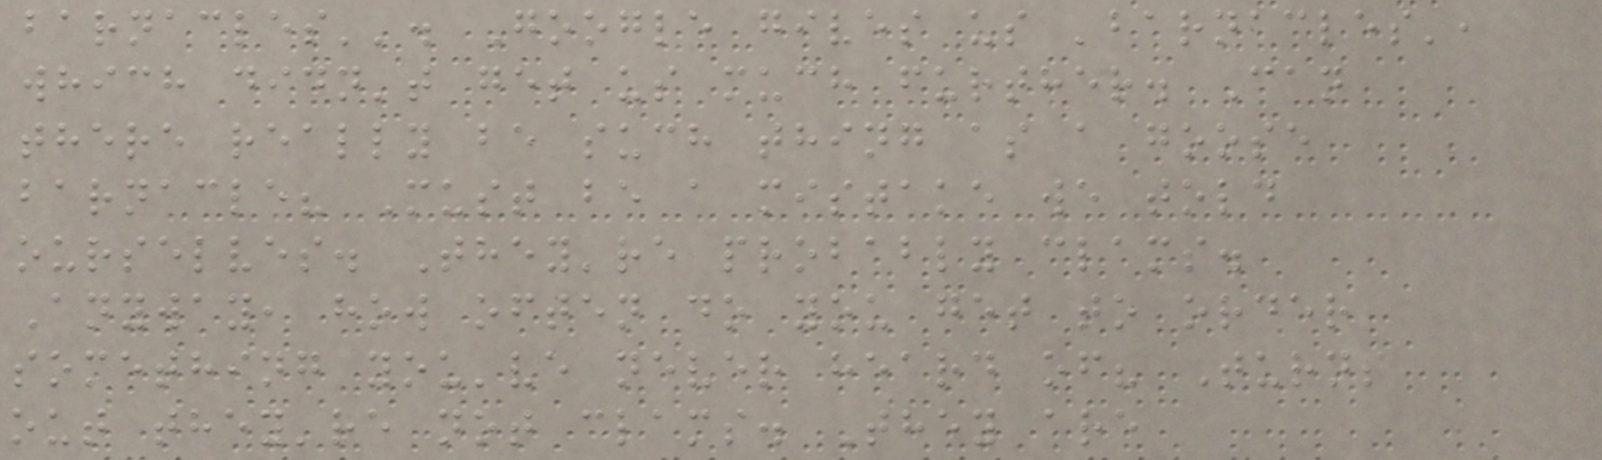barnacles''. Google gives us 'barnacles',
which didn't get us much further. Can
there really be such thing as a goose
barnacle? Must be a mistake we told
ourselves. They're probably clams.
Anyway, how often do you get to order
something you've never heard of? Turns
out they're not clams. They are
